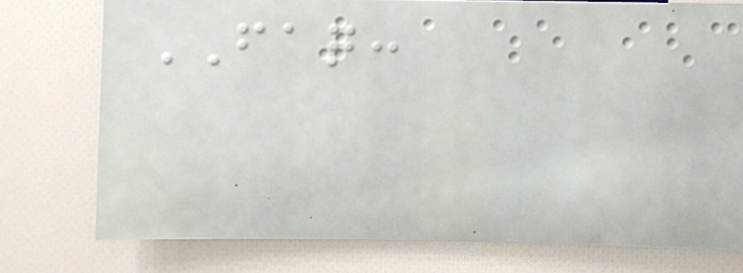FAQ:
